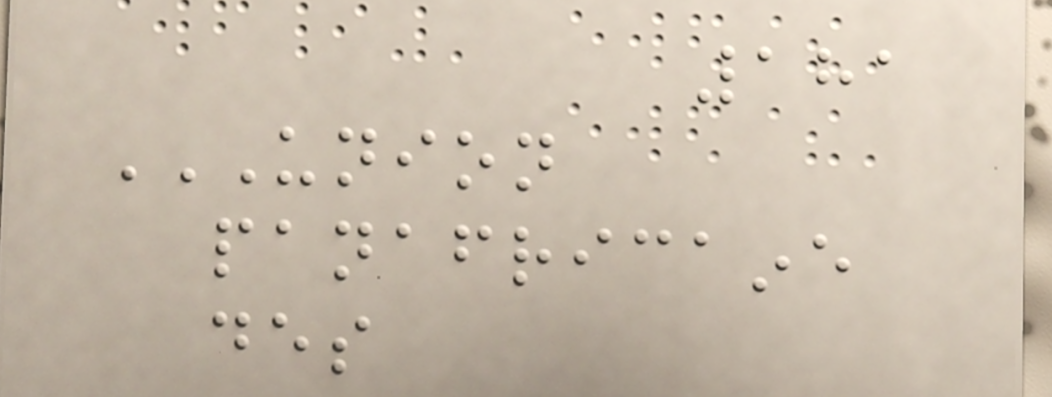181
UNION
PANAFRICAINE
DES
